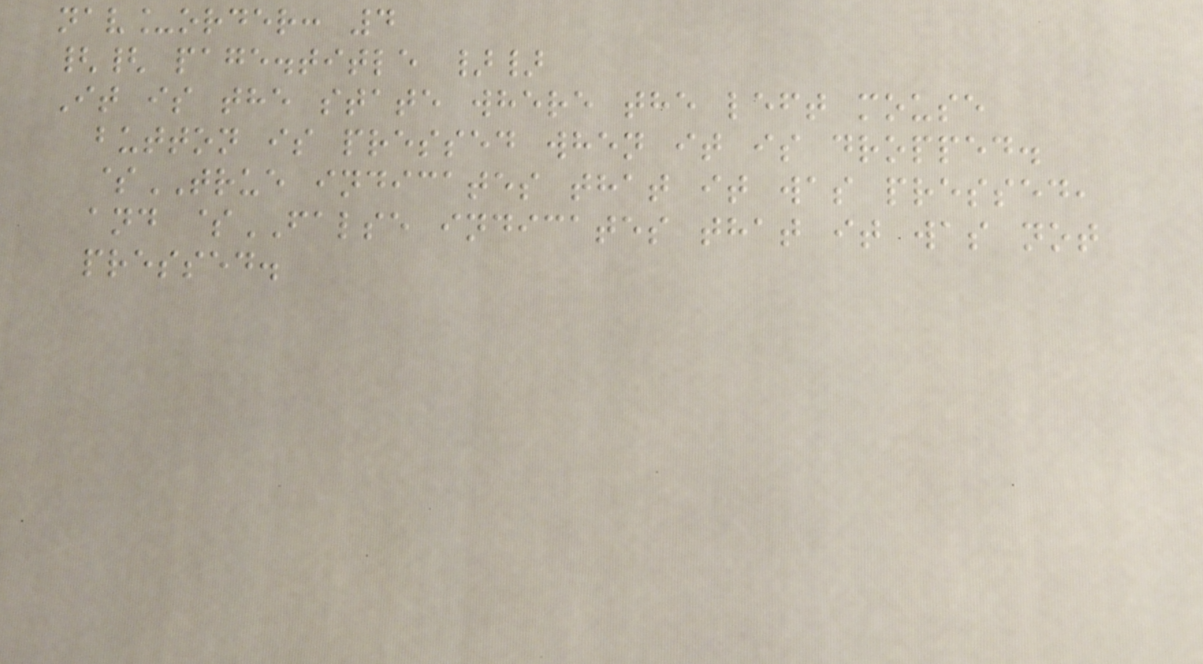nav_order: 4
{{ page.title }}
It is the state where the left mouse
button is pressed when it is dropped.
$TRUE indicates that it was pressed,
and $FALSE indicates that it was not
pressed.
